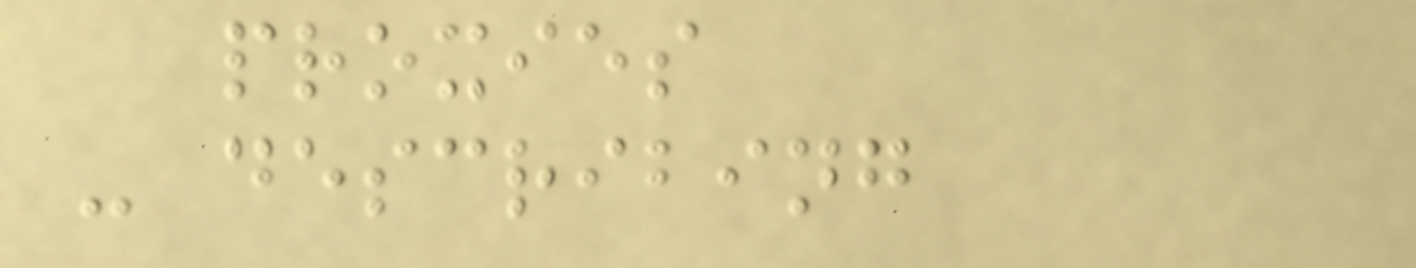proxies
- describing
